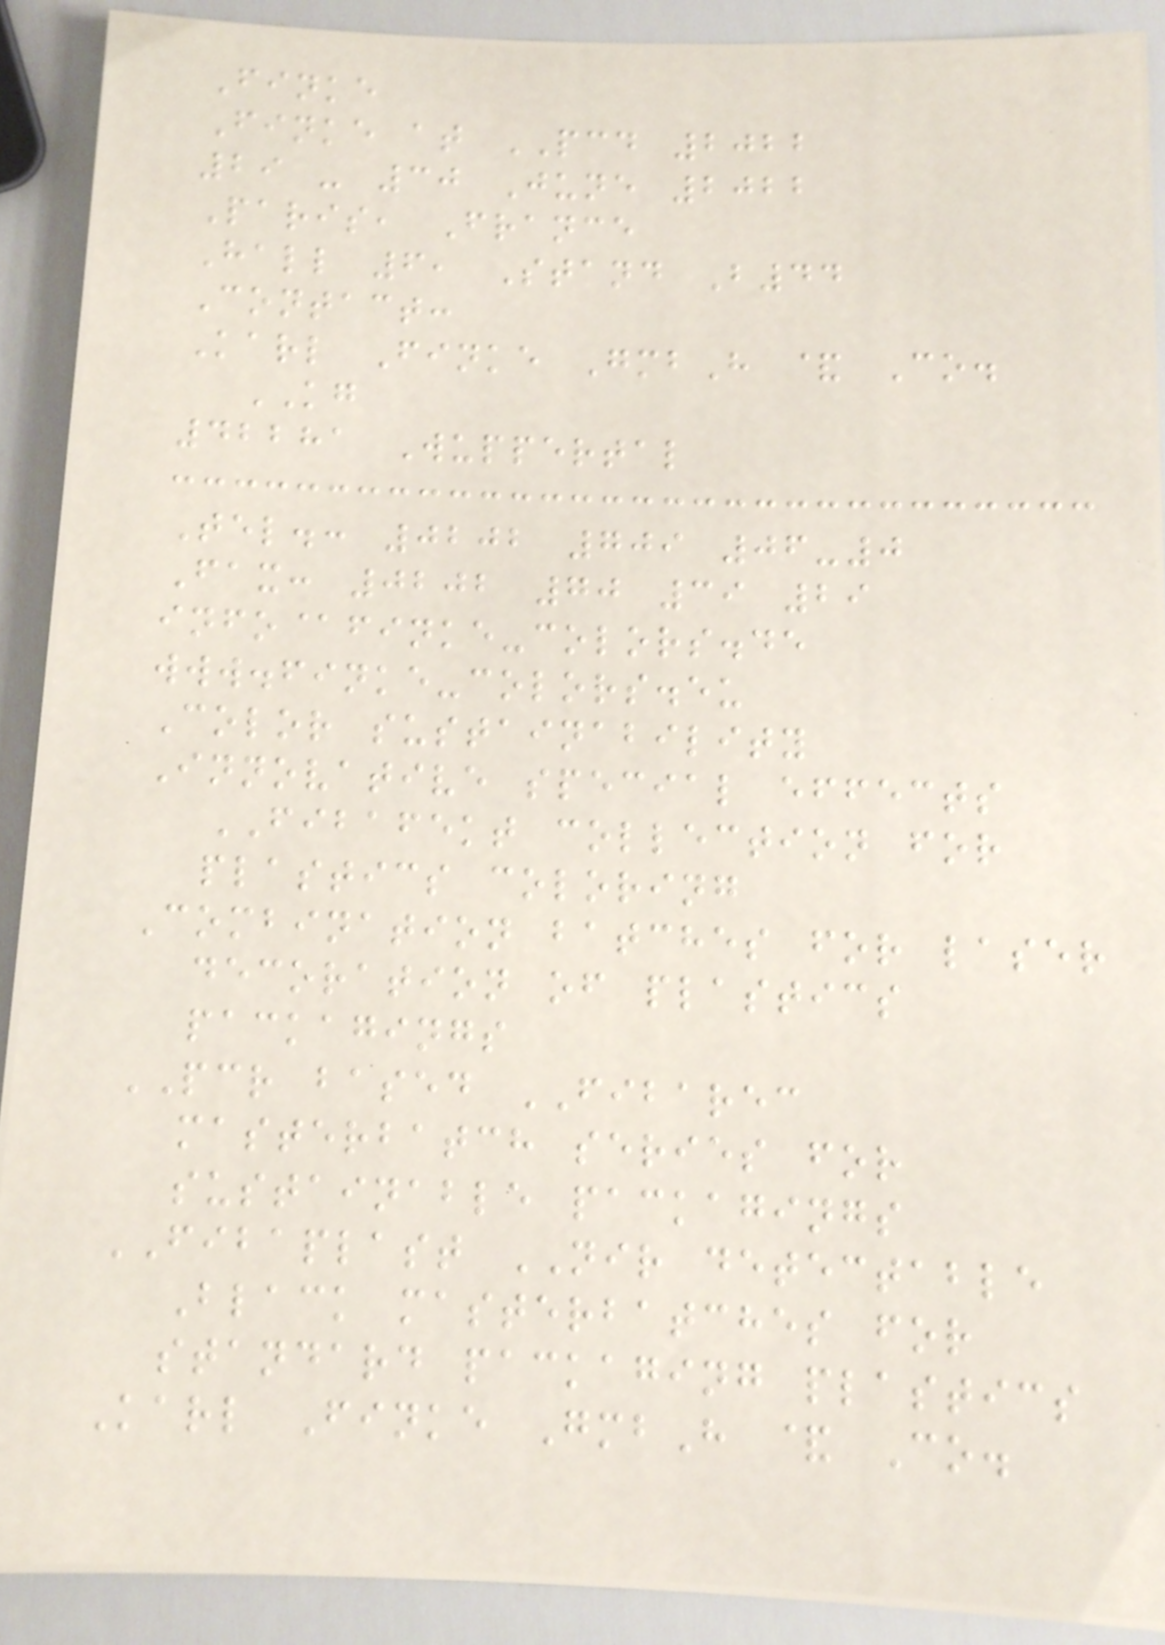Finke
Finke at PCD 2022
29 - 30 June 2022
Paris, France
Hall 6, Stand B44
Contact:
Karl Finke GmbH & Co.
KG
42281 Wuppertal
Tel.: 0202 709 06-0
Fax: 0202 70 39 29
info@finke-colors.de
www.finke-colors.eu
Color sustainability
Innovative special effects
FIBAFEKT collection for
plastics coloring
Combination batches for laser
decoration of plastics
packagings
PCR based FIBAREC
masterbatch series for
sustainable packagings
FIBAPLAST NIR detectable
Black masterbatches for
standard packaging plastics
Karl Finke GmbH & Co.
